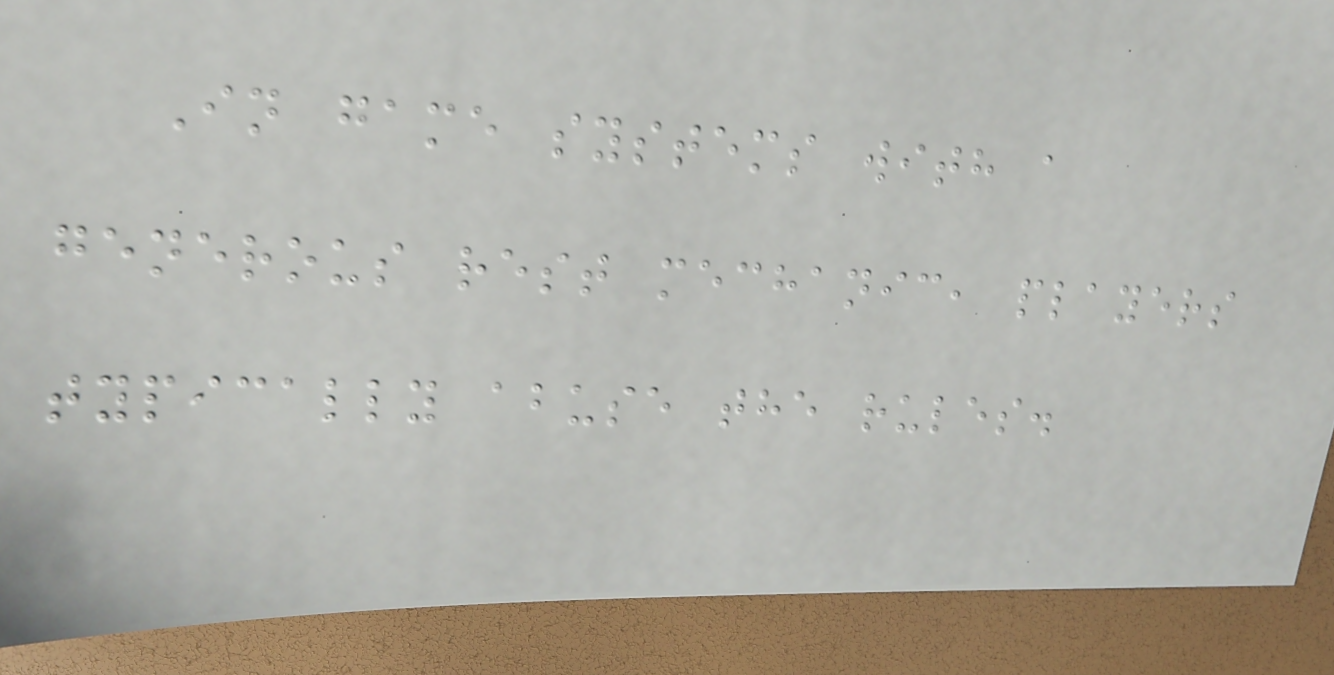In game systems with a
generous rest mechanic, players
typically abuse the rules.
